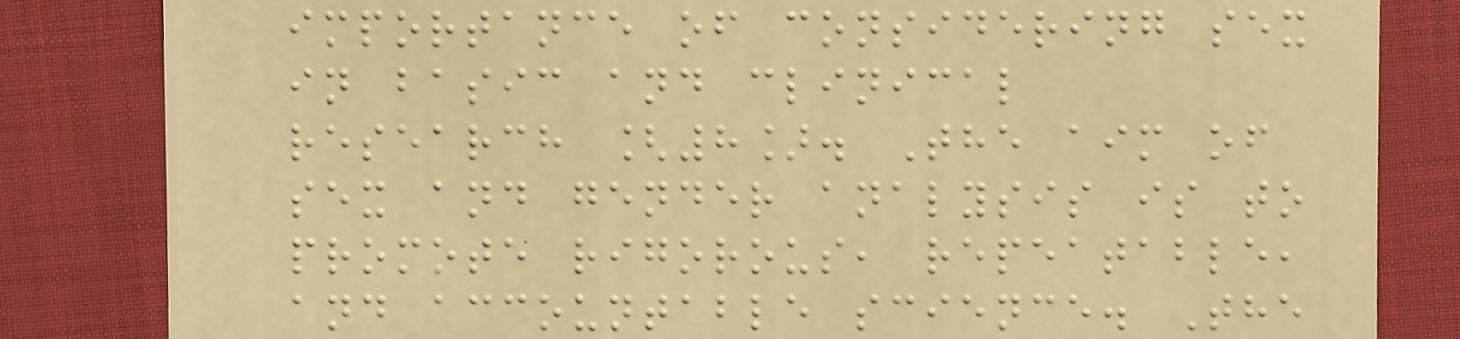importance of considering sex
in basic and clinical
research [8]. The aim of
sex and gender analysis is to
promote rigorous, repeatable,
and accountable science. The
